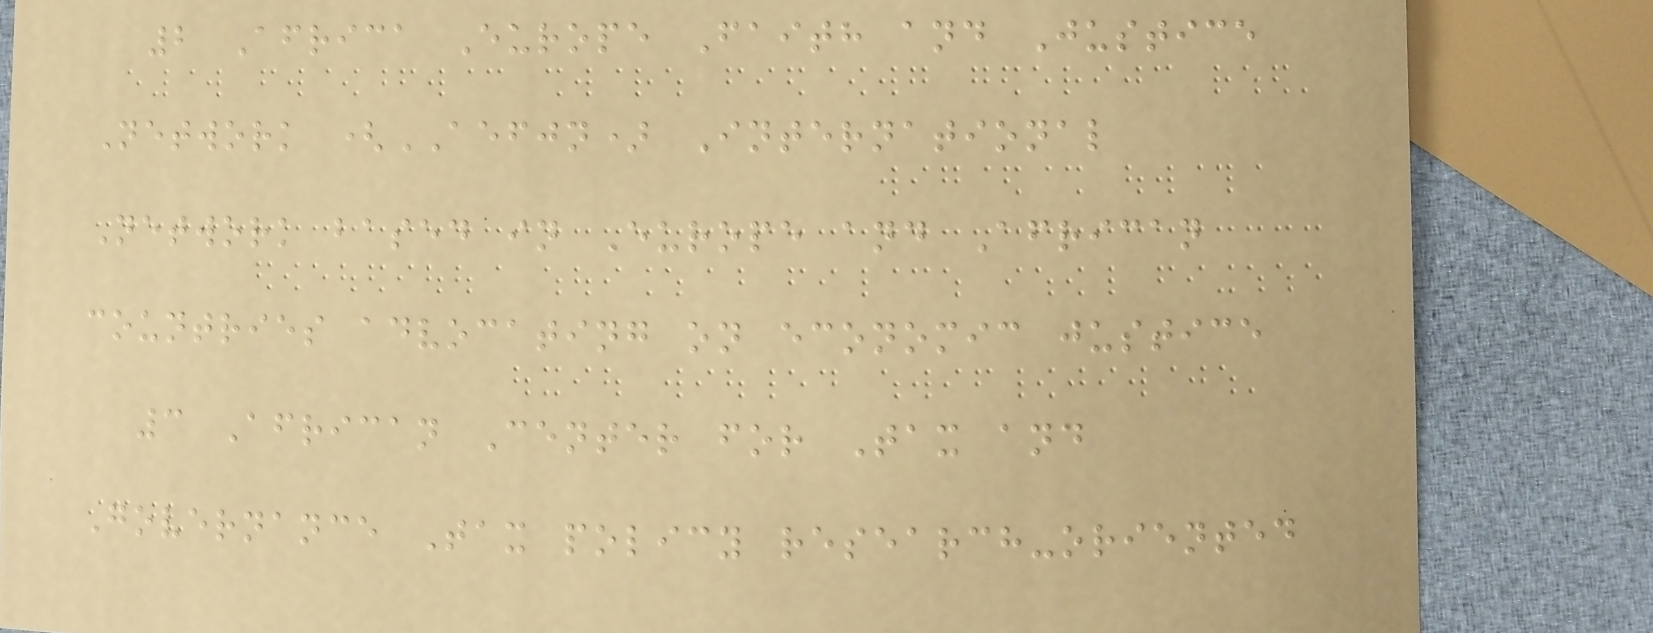2 Africa Europe Faith and Justice
Network (AEFJN) International
Network based in Europe and African
countries advocating on economic justice
3 African Center for Tax and
Governance Tax policy research-oriented
